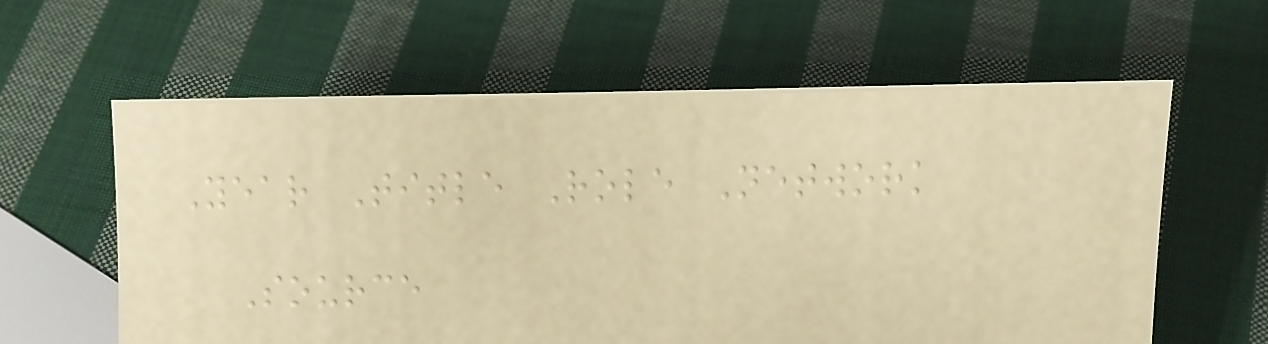Year Title Role Network
Source
